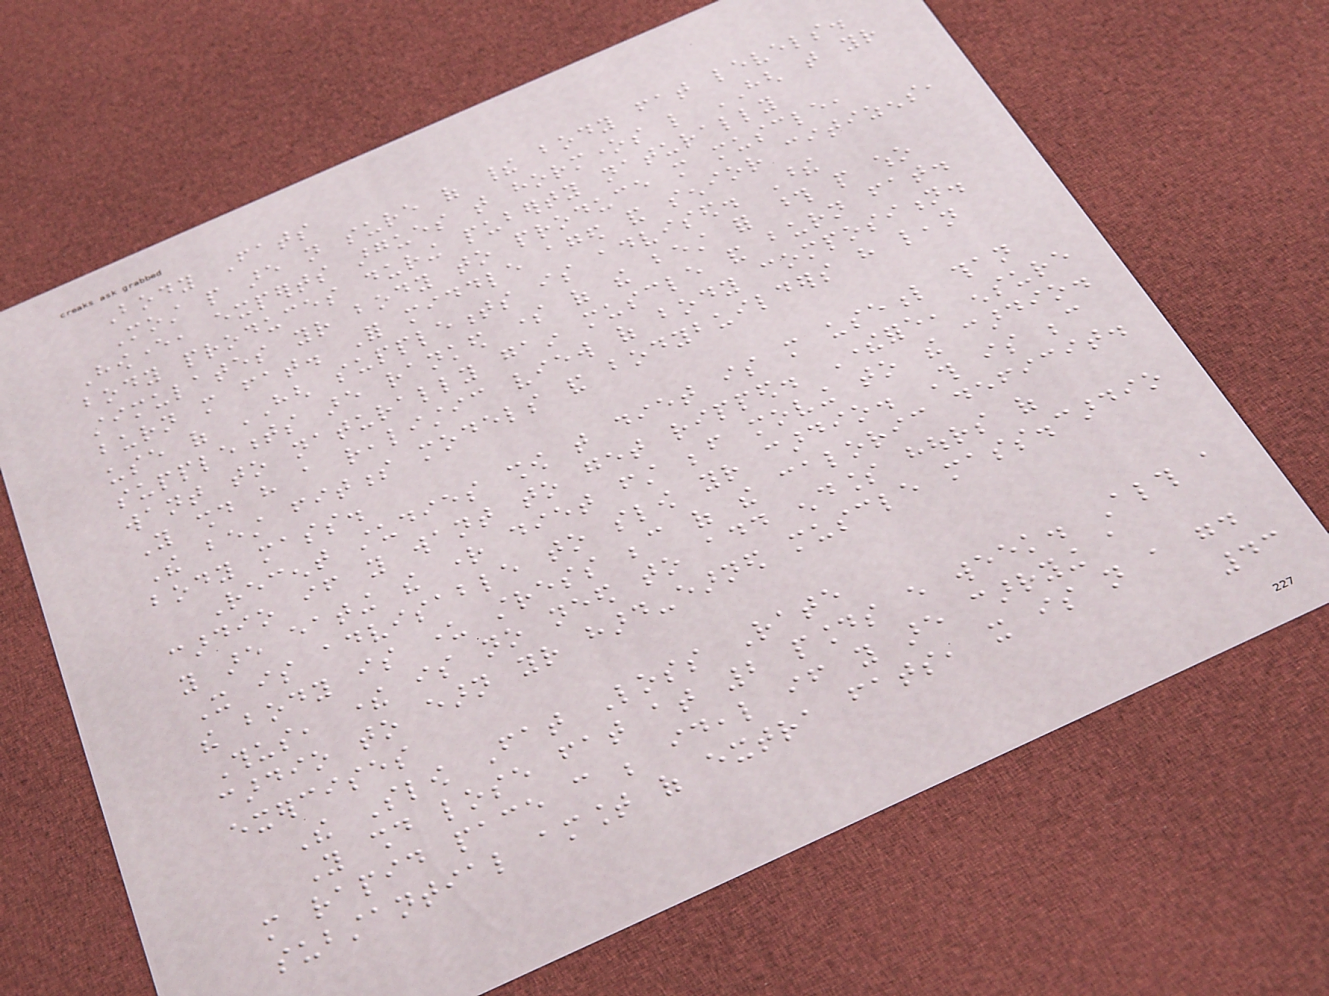Body Fats
Most people are not sure of their body fat levels.
However, experts argues that hormones like HGH that your
body produces during puberty naturally
stimulates your body to produce more muscle,
burn more fat. For middle aged and senior citizens,
use of HGH supplements is advised. These
supplements are ranked some of the best for those people who
want to naturally gain muscle and burn fat.
You should have a realistic view of body composition.
The best fitness models and bodybuilders have lean
body mass.
Recent studies show that diet is more useful than
cardio if you want to get ripped. Therefore, ensure
you are eating the right diet first before moving to the cardio.
It is advisable to slow your cardio. This is because
the body is under stress because of the caloric deficit.
Thus, there is no need to add endless hours of
cardio to earn your hard-earned muscle mass.cardio
exercises
The Slow Fat Loss Rate
You should lose fat at 2 pounds every week. Although a
more rapid pace can be ideal if you are carrying a
substantial amount of extra fats, it is not a good
43
